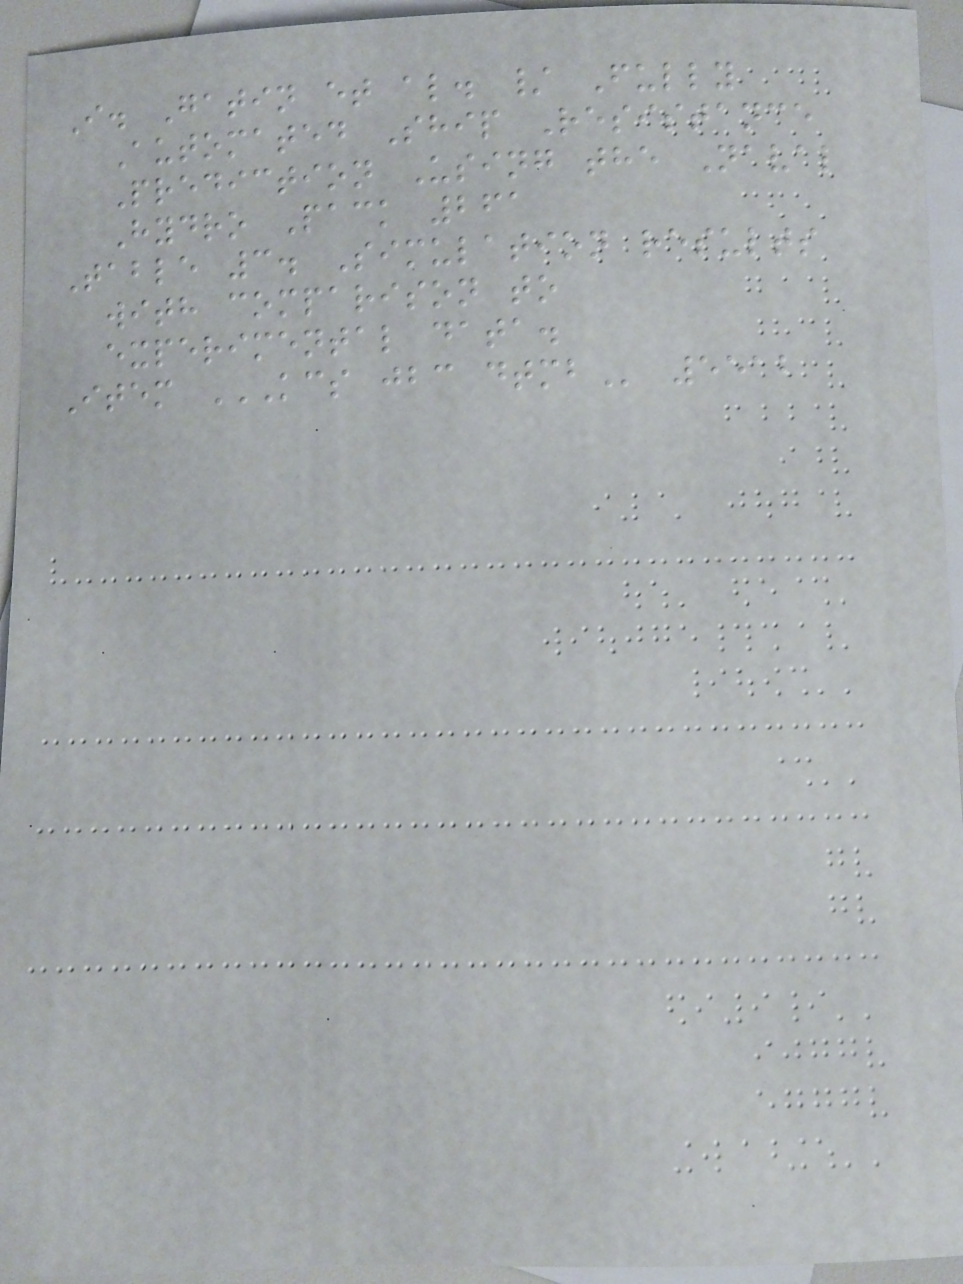I. Gatin et al. / Fully
Automated Ship Resistance
Prediction Using the Naval
Hydro Pack 261
Table 3. Simulation results
with comparison to
experimental data.
Item KCS JBC DTMB 5512
